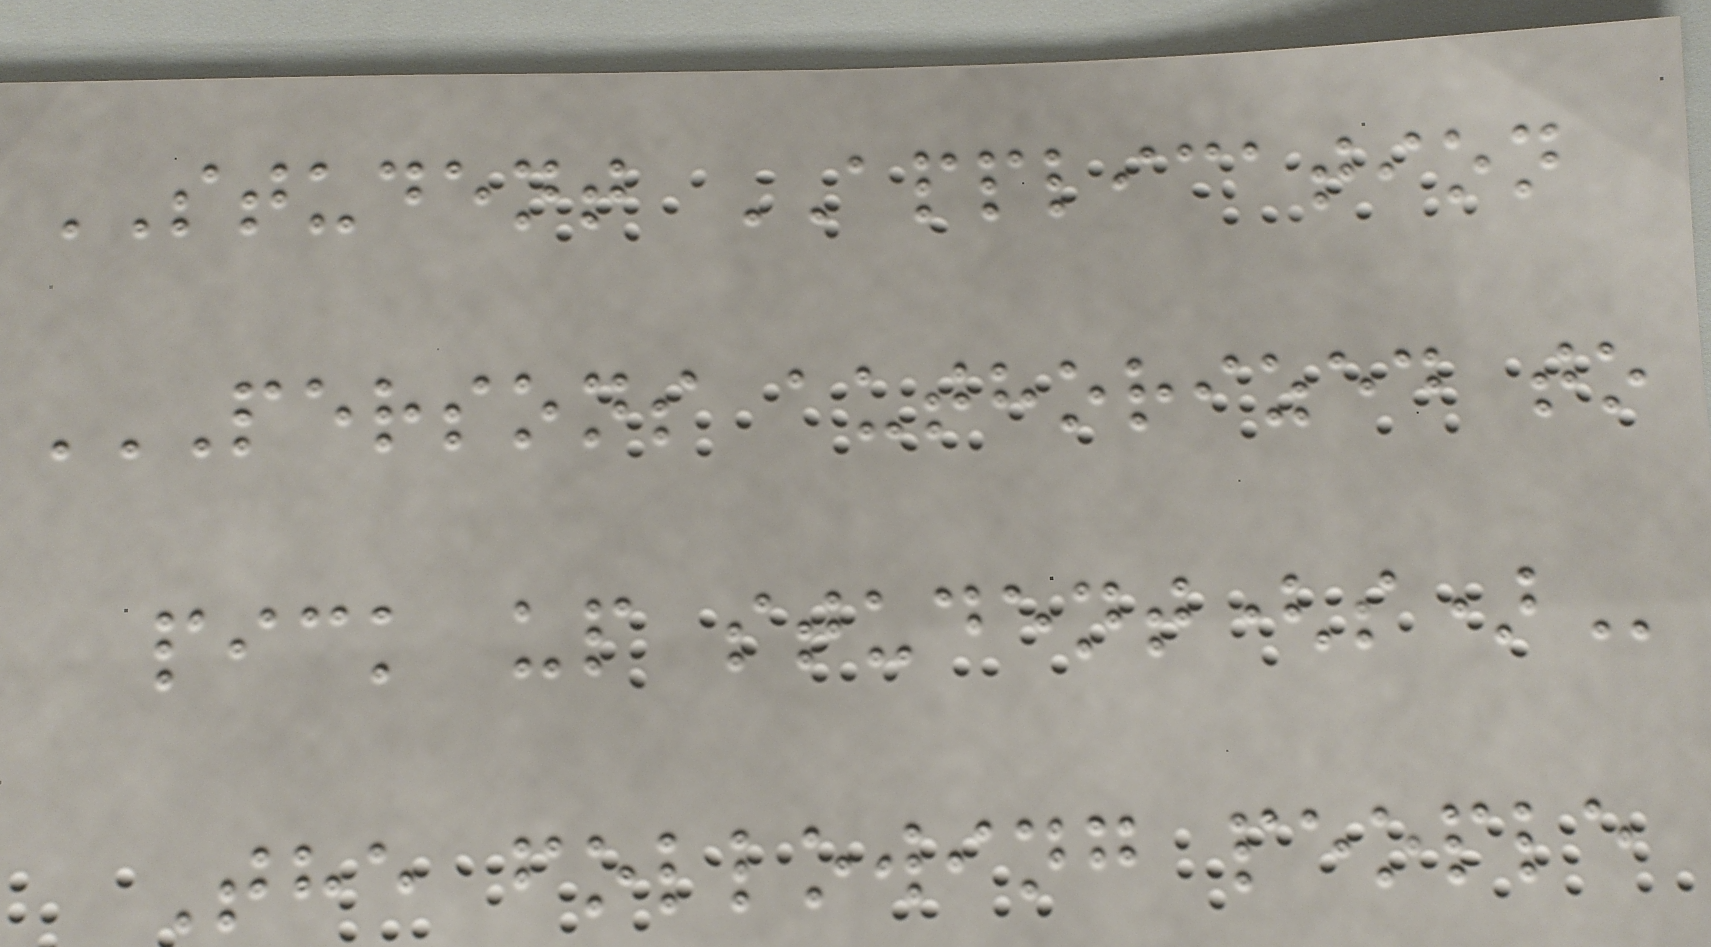STUDENT APPLICATION
PERSONS AUTHORIZED TO
PICK UP STUDENT(S)
The following people
